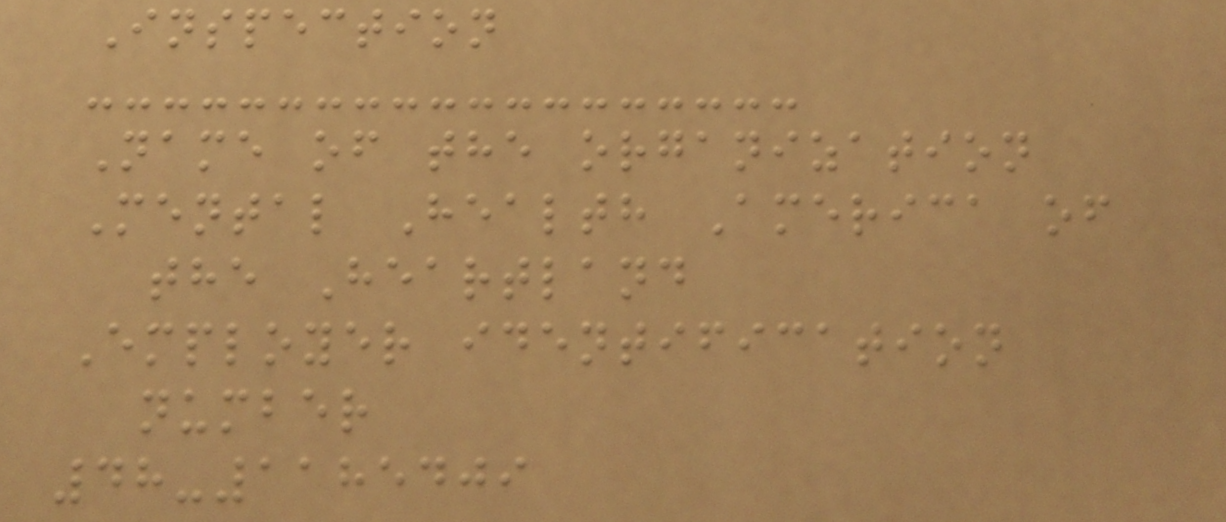Inspection
Name of the organization
Mental Health America of
the Heartland
Employer identification
number
48-1185409
